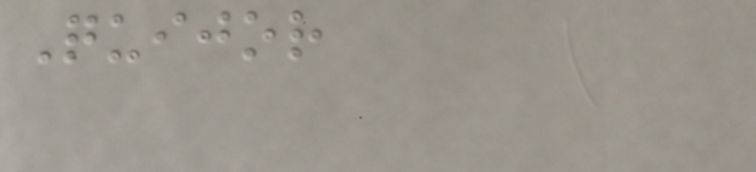Quijor
